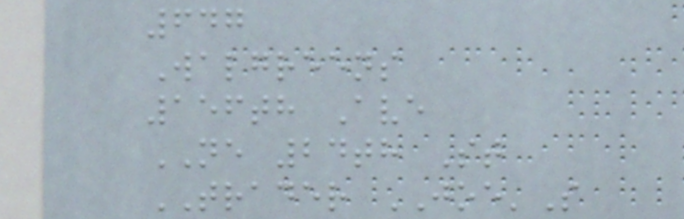647
Walgreens
156th Ave
NE 24th St
TRADER JOE'S
